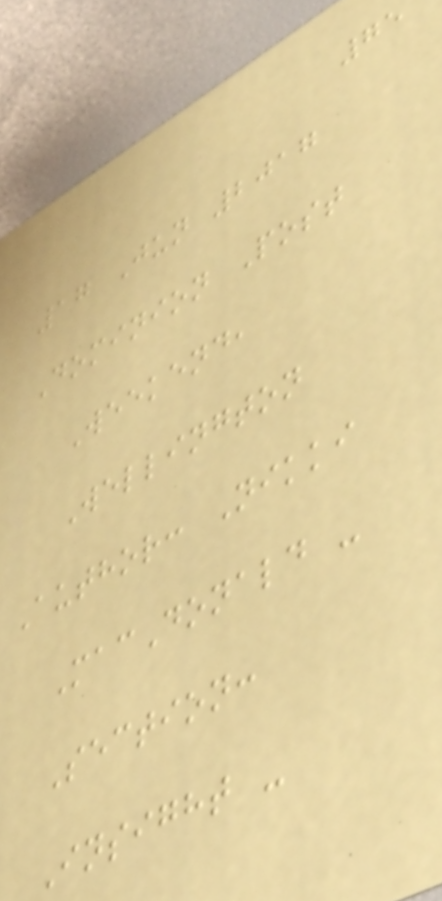75
17 Jun 2017
Dominion Post
Weekend,
Wellington
Author: Nikki
MacDonald -
Section:
Insight -
